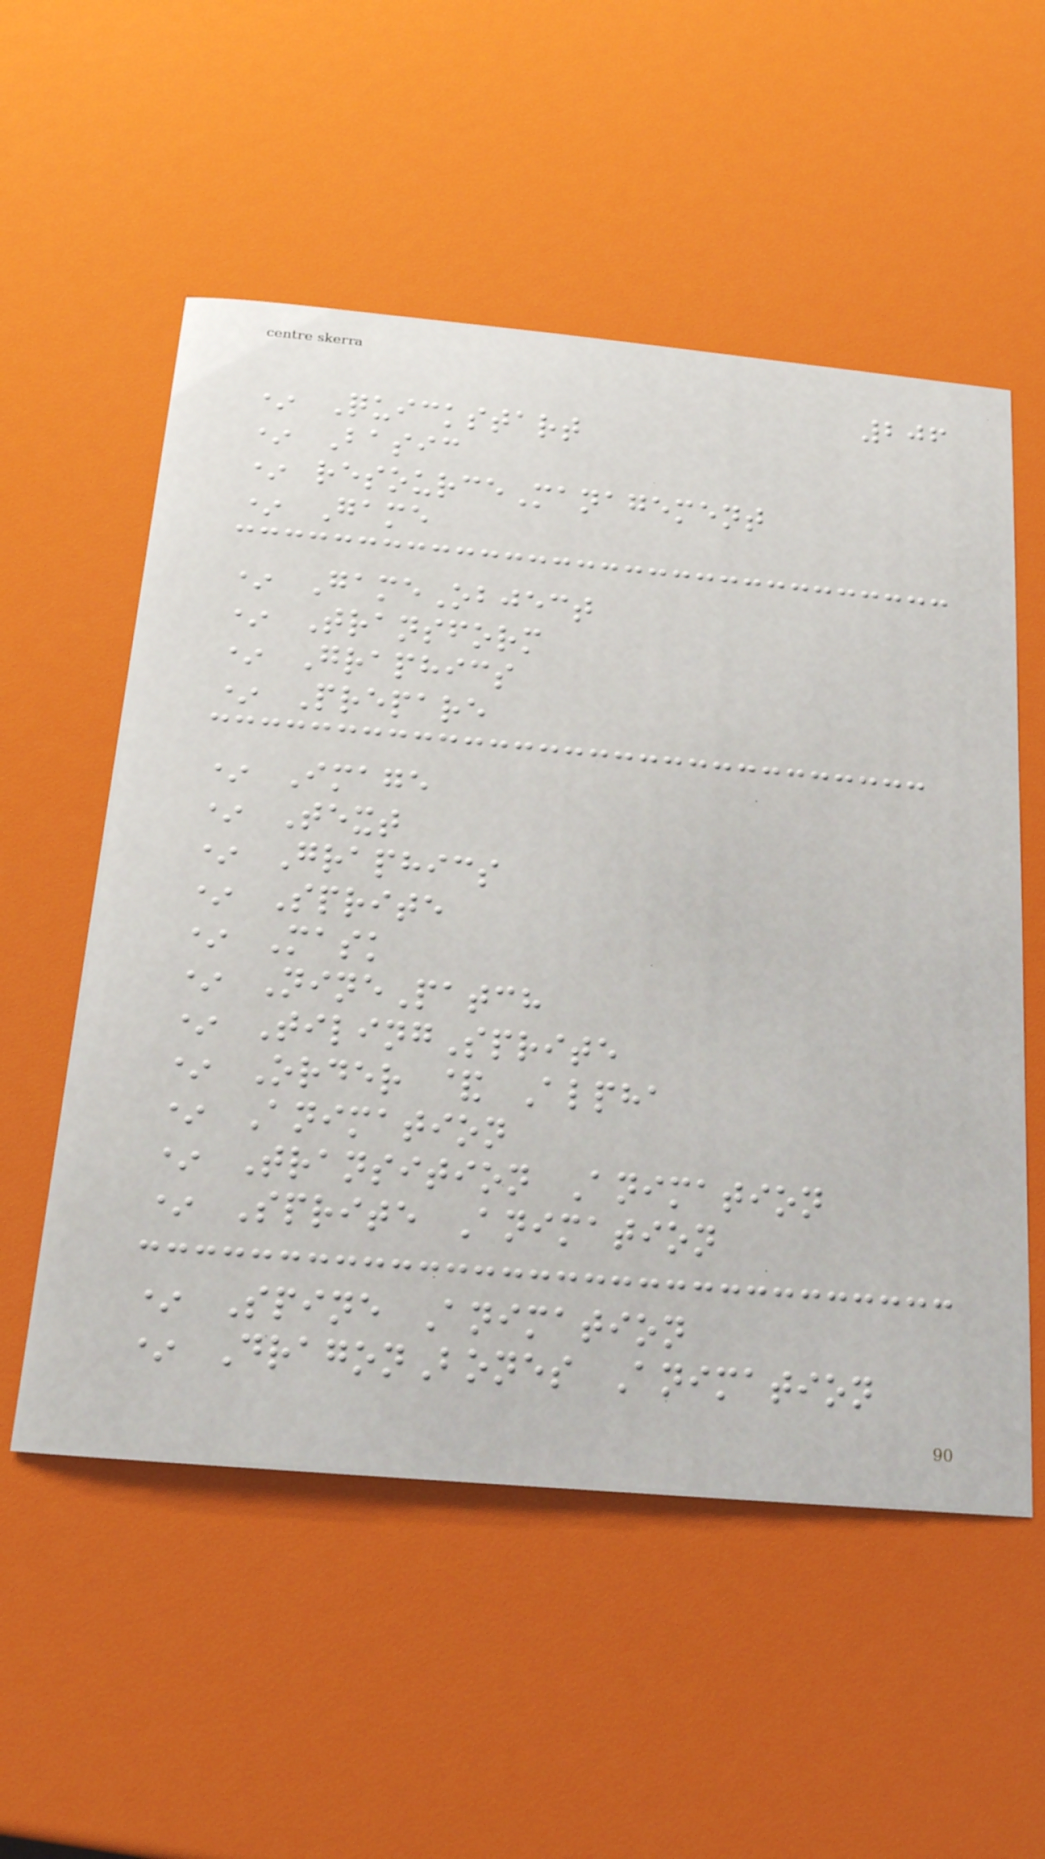206
* Quickstart
* Basic
* resourceManagement
* Game
* GameObject
* Transform
* Graphics
* Prepare
* Image
* Text
* Graphics
* Sprite
* Mask
* NinePatch
* TilingSprite
* Order & Alpha
* Animation
* Transition Animation
* Sprite Animation
* Spine Animation
* DragonBones Animation
